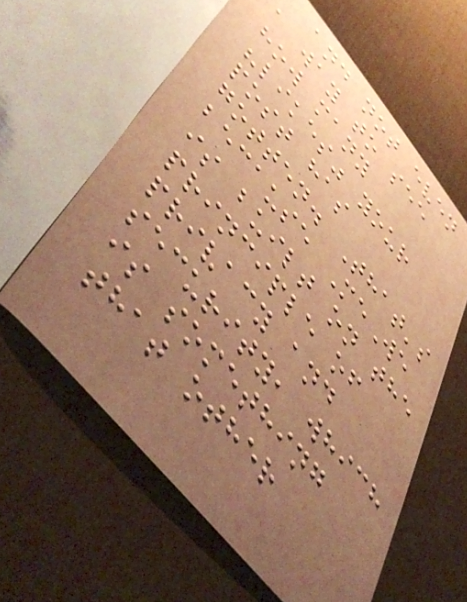and not even
a way to see
how many
"likes" your
post has
gotten. That's
because MeWe
is built on the
principle of
privacy and
security, which
is something
that other
